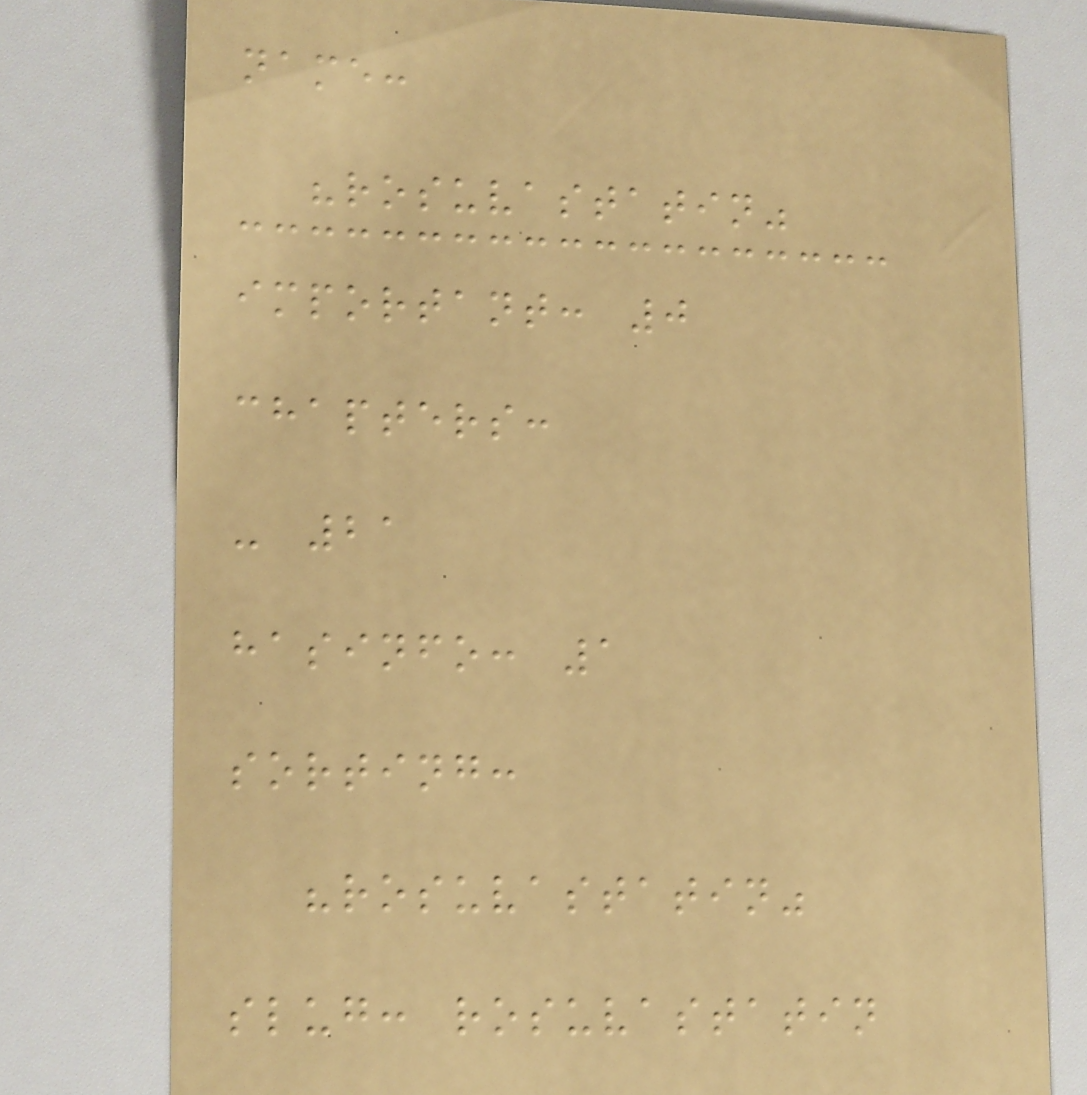name:
"rosuvastatin"
important: 0
chapters:
- 21
hasinfo: 1
sorting:
"rosuvastatin"
slug: rosuvastatin
